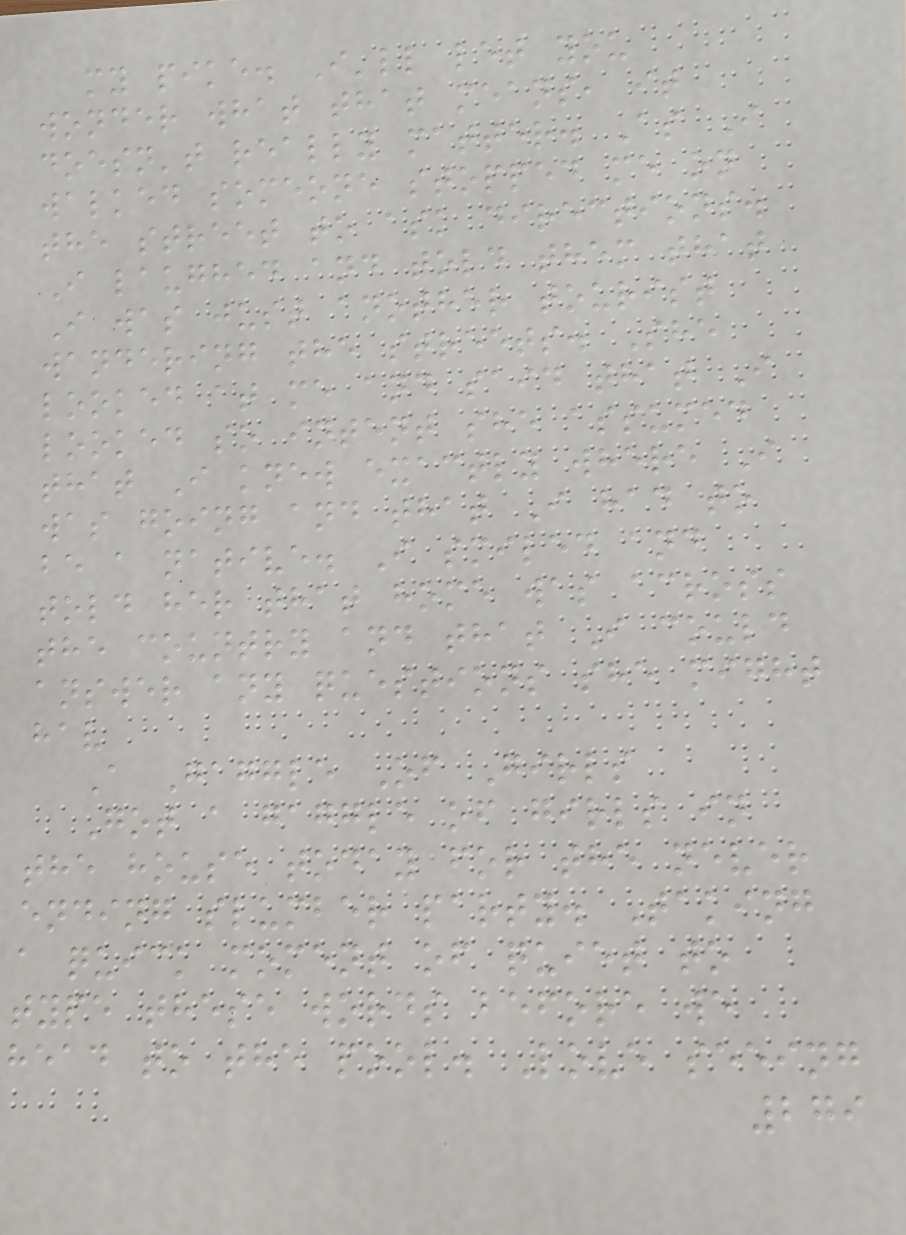my pike. I'll let you
wonder what that means, it
doesn't really matter. As I
walked someone stopped me on
the street to ask directions.
I laughed and told them that
I was just another tourist
wandering the streets. She
looked at me and said that I
looked so intent she assumed
that I knew exactly where I
was going and that I had to
be a native. I smiled and
told her that home was across
the country and that I could
answer any questions she might
hav
A Gaggle Of Girls
Got a gaggle of girls in
the house today for the never
ending slumber party. Taking
a quick moment of quiet to
type these words before we
head to the pool. Love seeing
279
